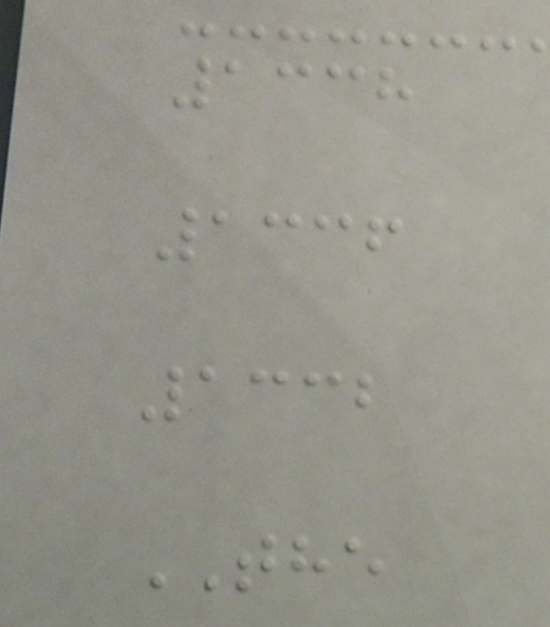1338
1336
1332
THE
